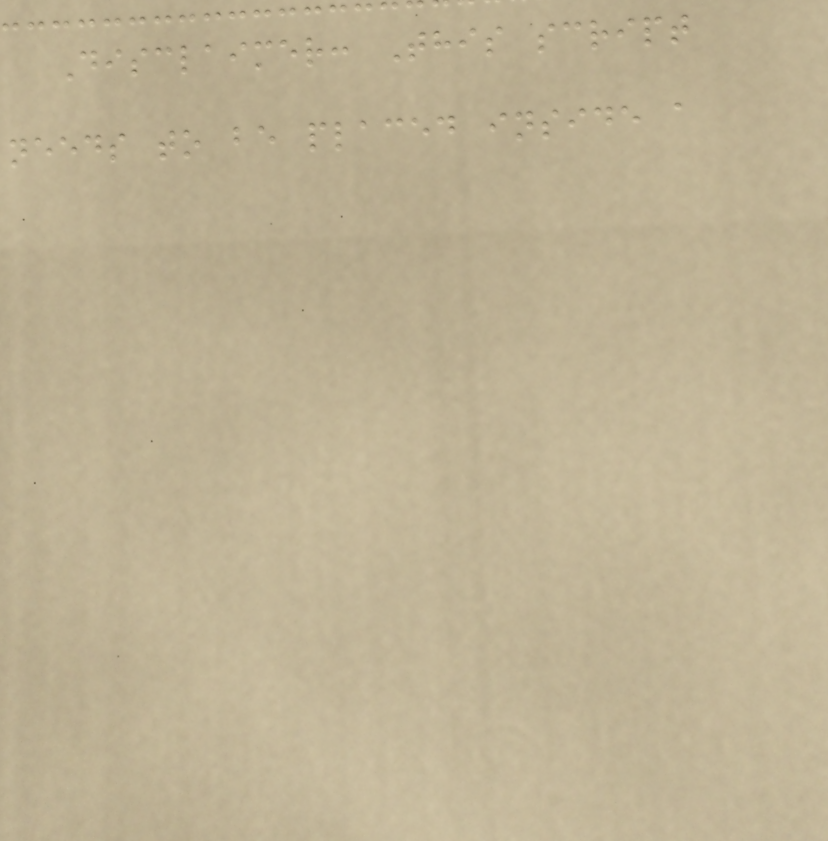Disclaimer: This script
needs to be placed inside a
